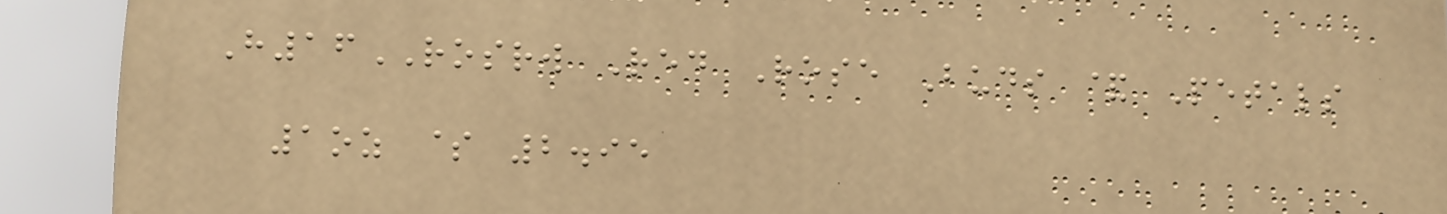H16ROSRW Red Rose Buds & Petals
1oz $ 2.95
